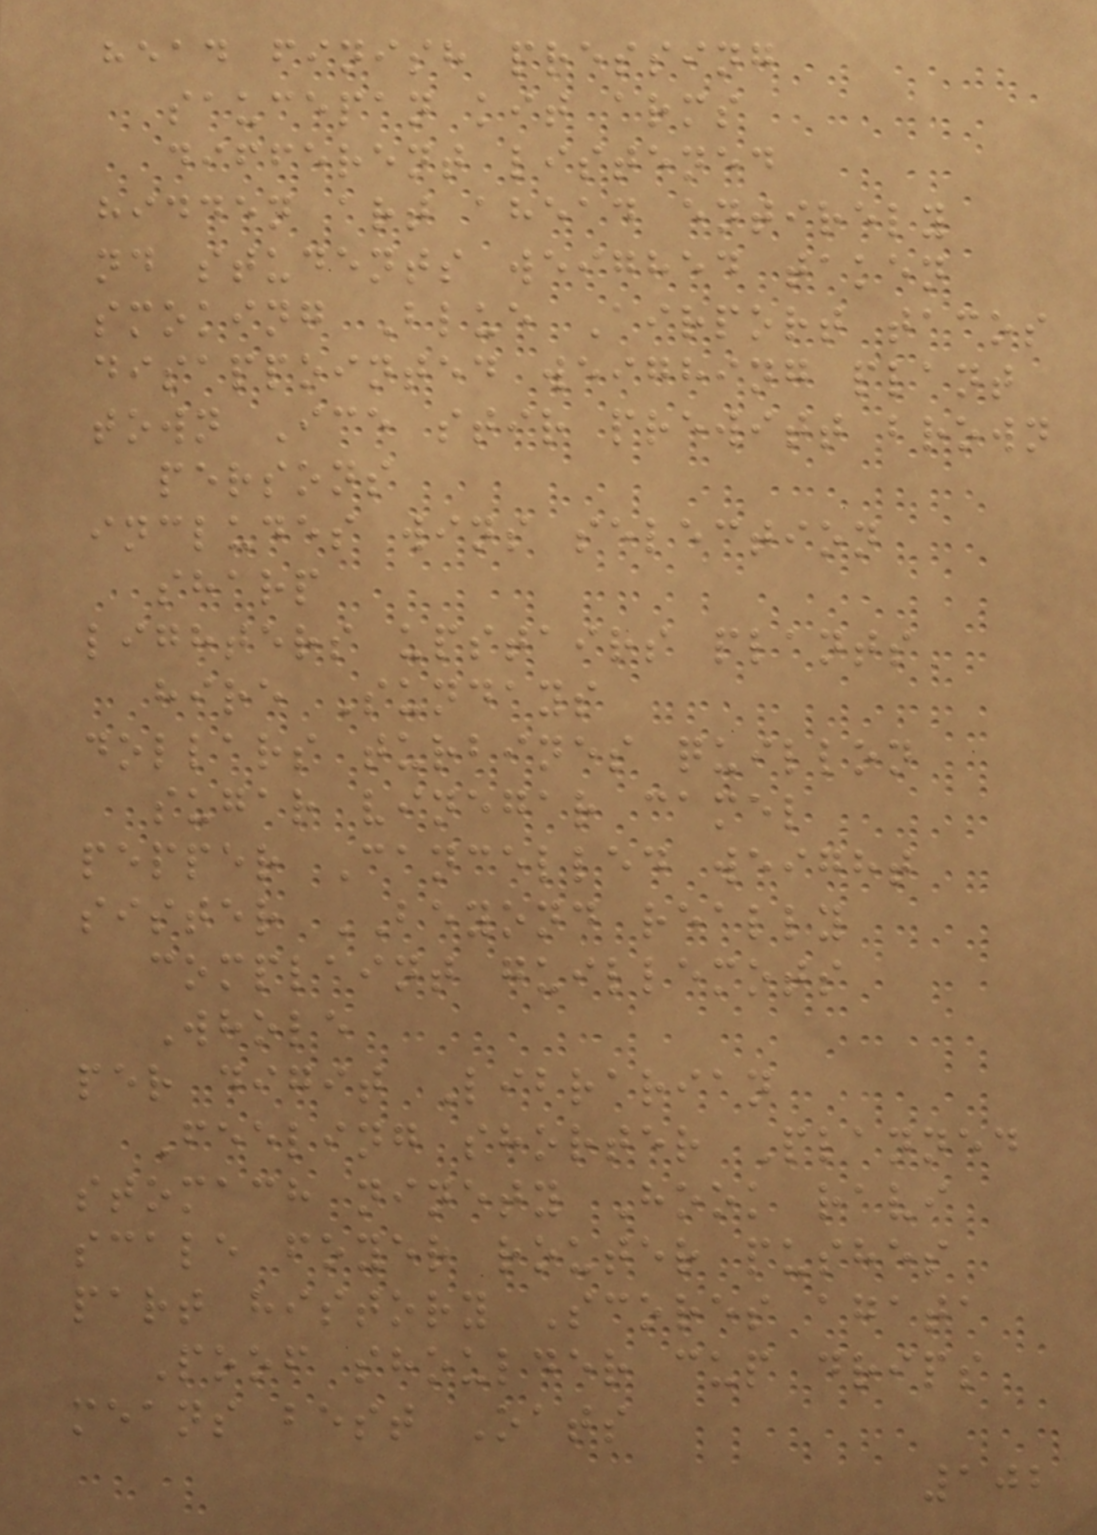head finish pressing
saucepan kit arms
different listened
hidden art ahead entirely
nd students weighed taken
smoking Blue Airport tacos
disappointed weighing plant
town Ice stir prewitt brown
persons
includes wins selection
sharp
lighters upstairs plants
hire Sundays
dollars turbines quillon
sugar vinegar camel
pepper Cancelled weight
sister BEYOND really
complaint guillemots
Whole
per digit Librarian
Feeling shorter Planned
stomach ninety Hook ravi
scale foyer router pushes
part history Scores agata
Poof shoulder cup drips
means best Oats
102
